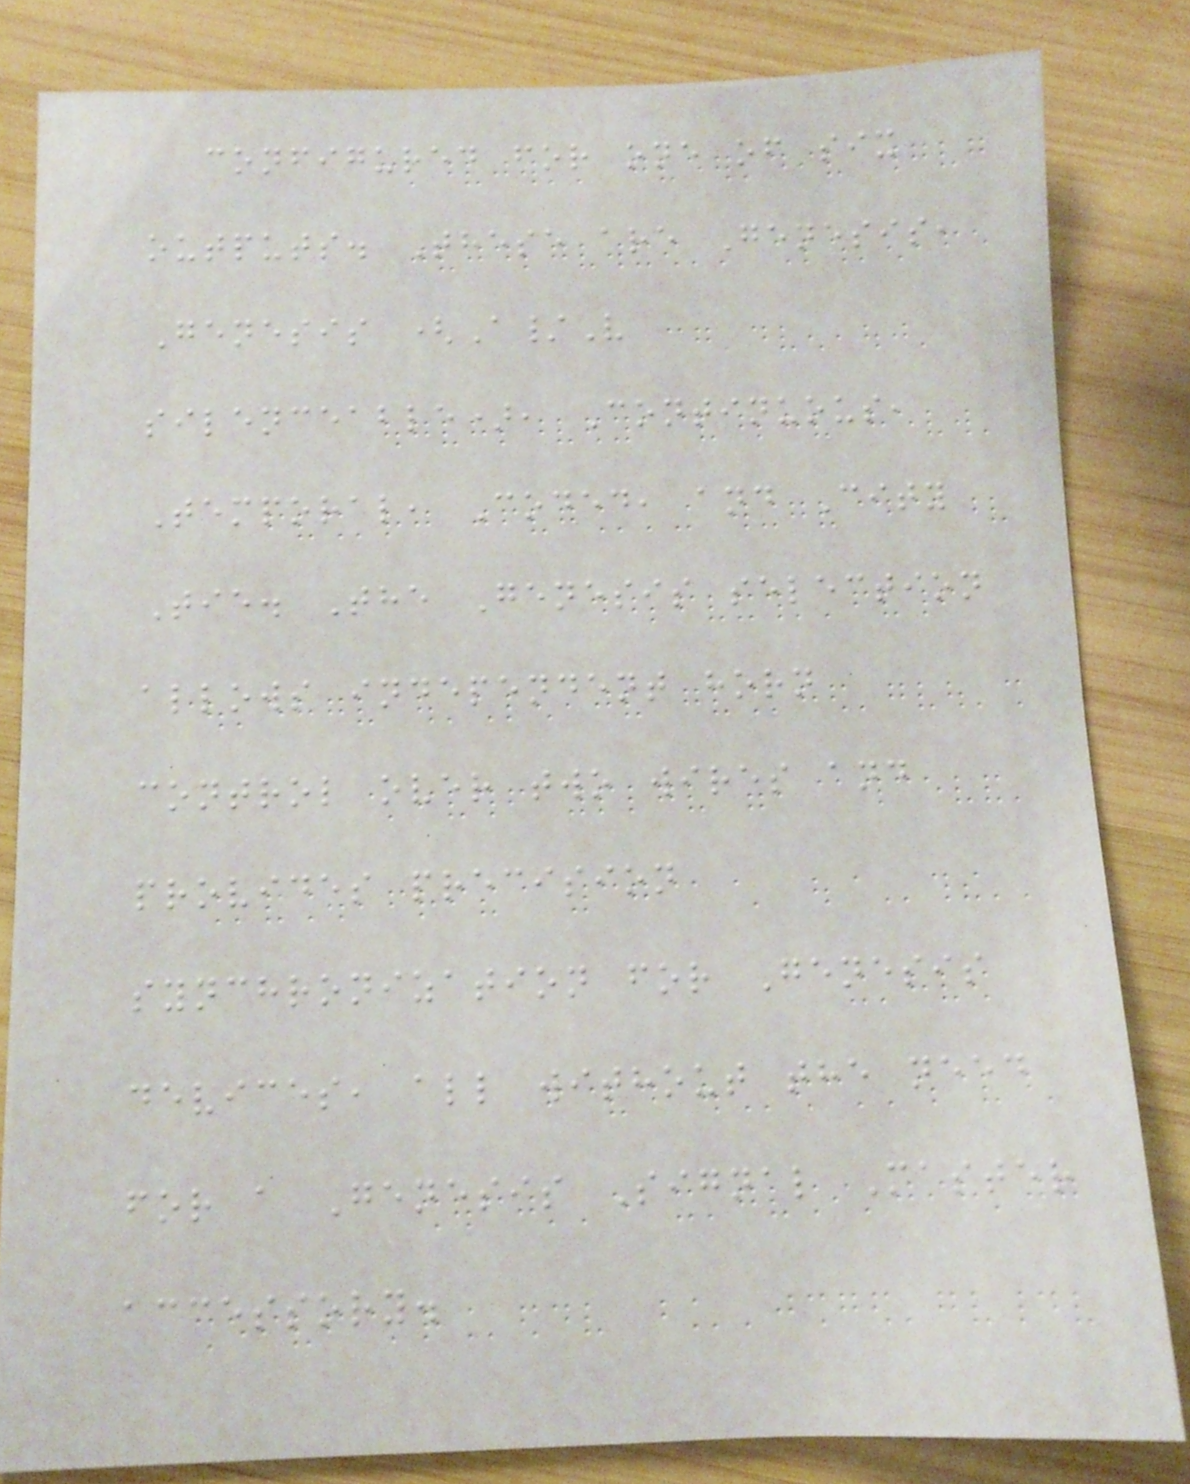configured for one of six
outputs. These are Genesis,
Genesis (A/V
silenceable), Continuous,
Temporal, Coded, and City
Tie. The Genesis selection
allows independent horn
control over two wires and
provides precision
synchronization for Genesis
devices, all without the need
for a Genesis Signal Master
accessory.
